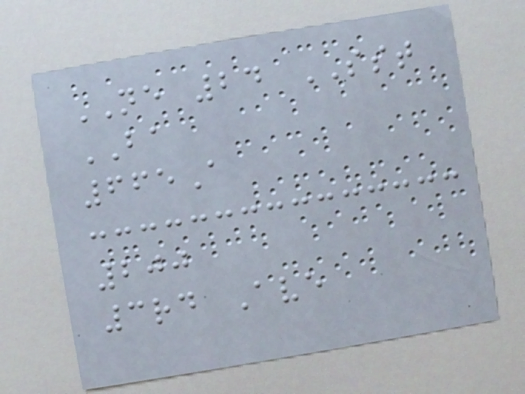NE 24 SST
BA
665A
200
3rd Ave
